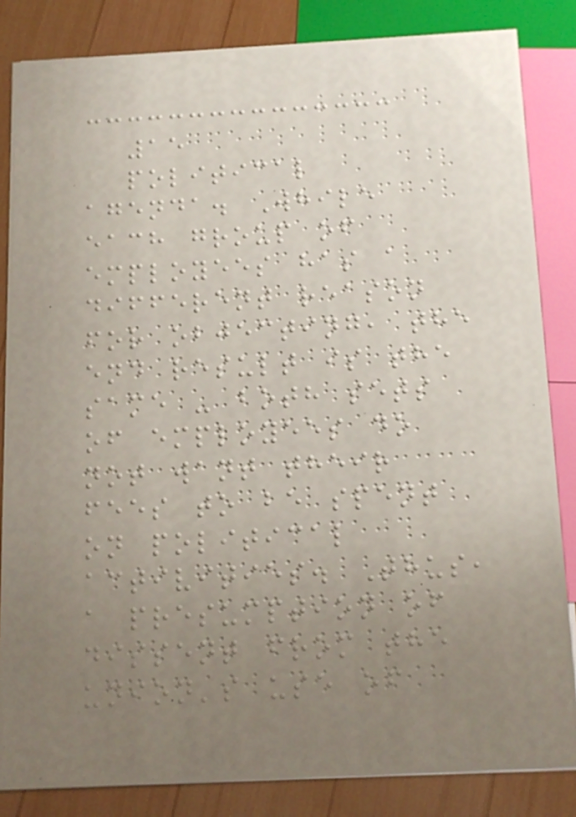15
political
agenda. While
each group of
employees has a
different reason
for objecting, the
end result is the
same - both sets
of employees do
not want their
fees to be spent
on political
activities. Thus,
a presumption of
dissent from the
union's use of
